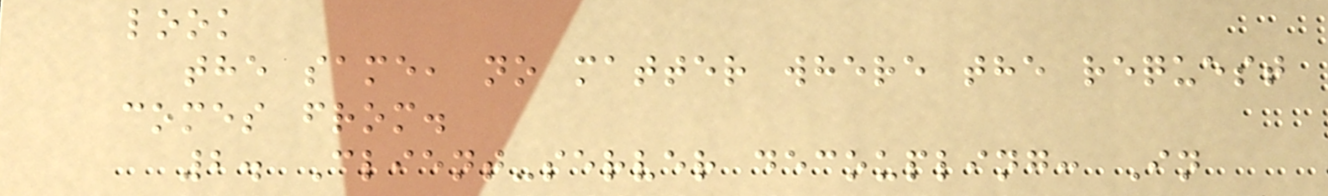look
the same, no matter where the request
comes from.
2. Client-server decoupling: In
